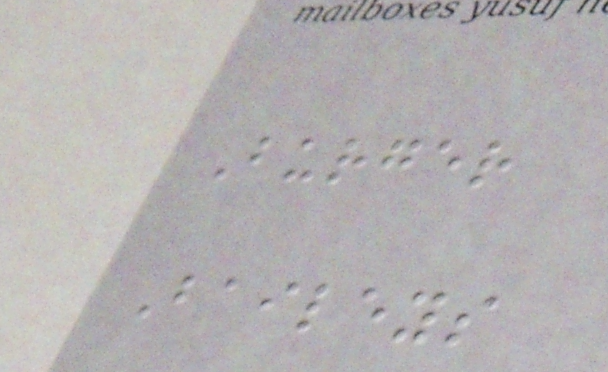Burger
Baileys
